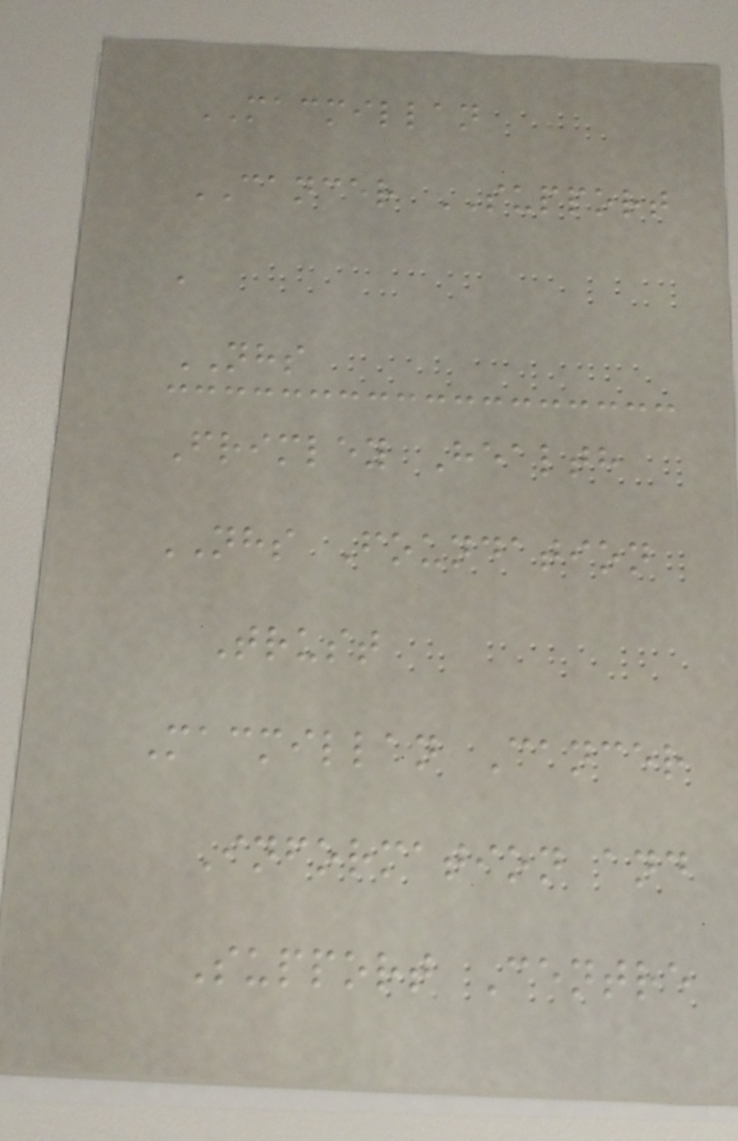MACMILLAN
CANCER SUPPORT
'
NHS
Frimley Health
NHS Foundation
Trust
Macmillan Cancer
Information and
Support Centre
